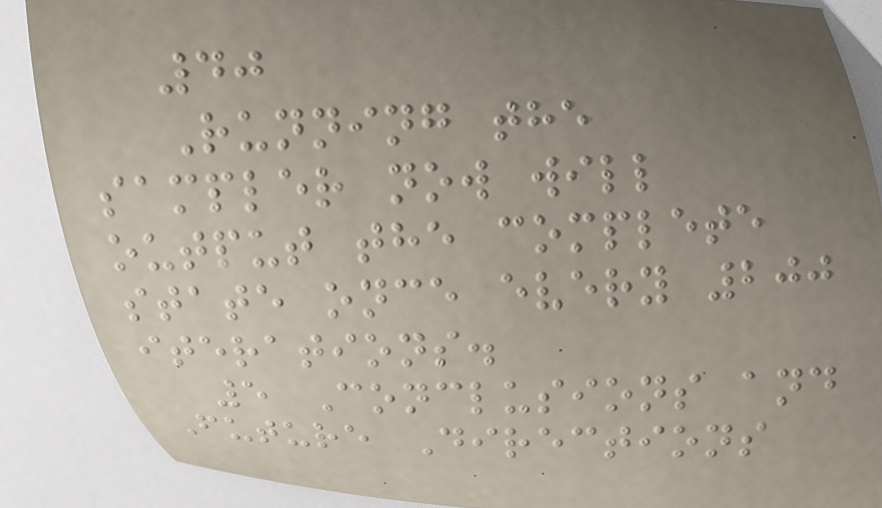40
Running the
sampler now will
output the complete
state once every 200
iterations.
5 Conclusions and
Future Directions
